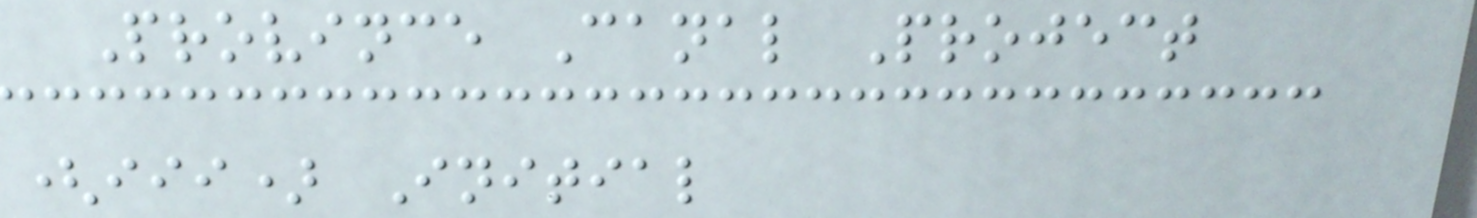Province Canal Project
(iii) Initial
